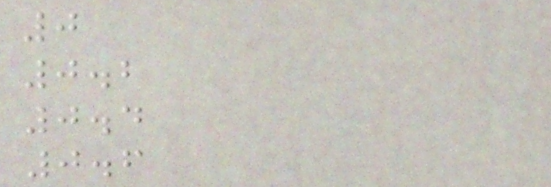0
0.2
0.4
0.6
